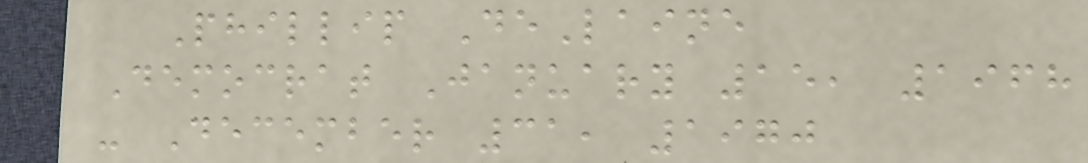Phillip DeLaine
Democrat January 15, 1968
- December 31, 1970
